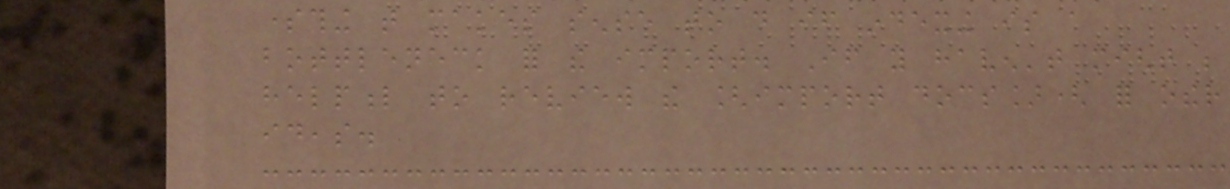something that makes sense to do if indexing is a
bottleneck for the import. If you haven't might be
helpful to review the [import docs]( for other
ideas.
